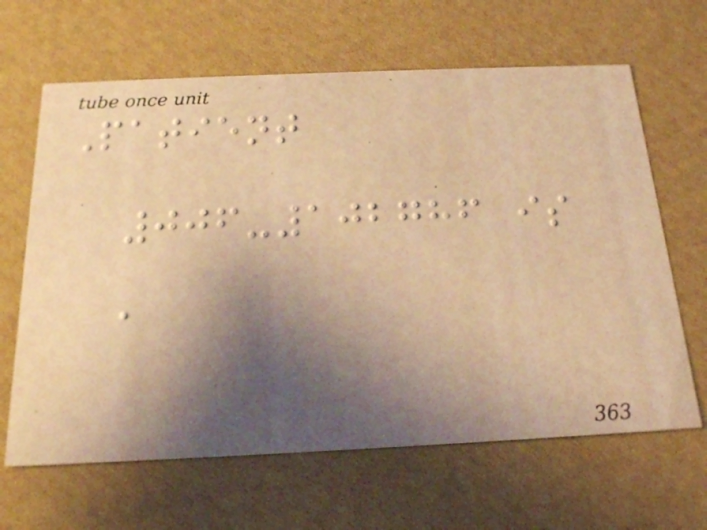Patient
006-102786 is
a
